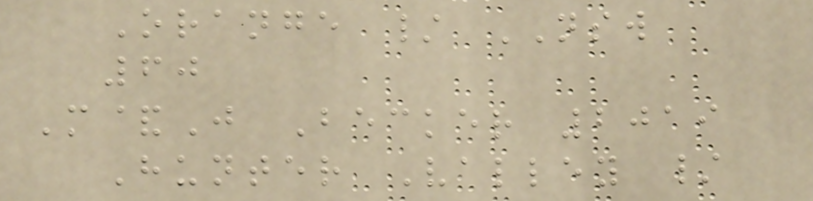Orange / NSW
60
M&J Becker 2019
Hunter Valley /
